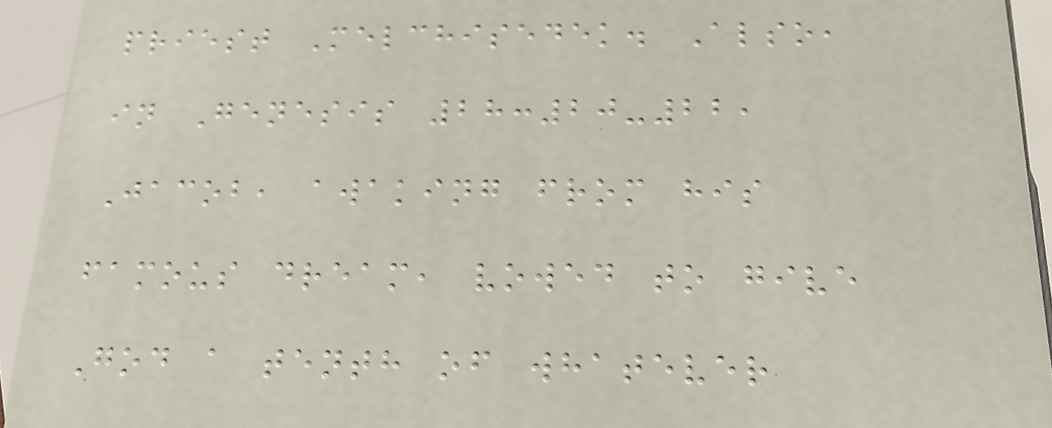priest Melchisedek. Also,
in Genesis 28:20-22,
Jacob, awaking from his
famous dream, vowed to give
God a tenth of whatever
